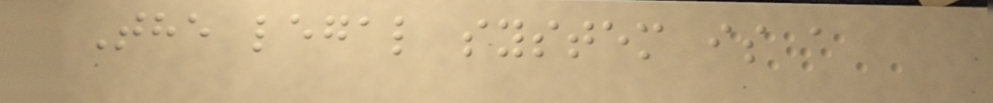The legal system is a
